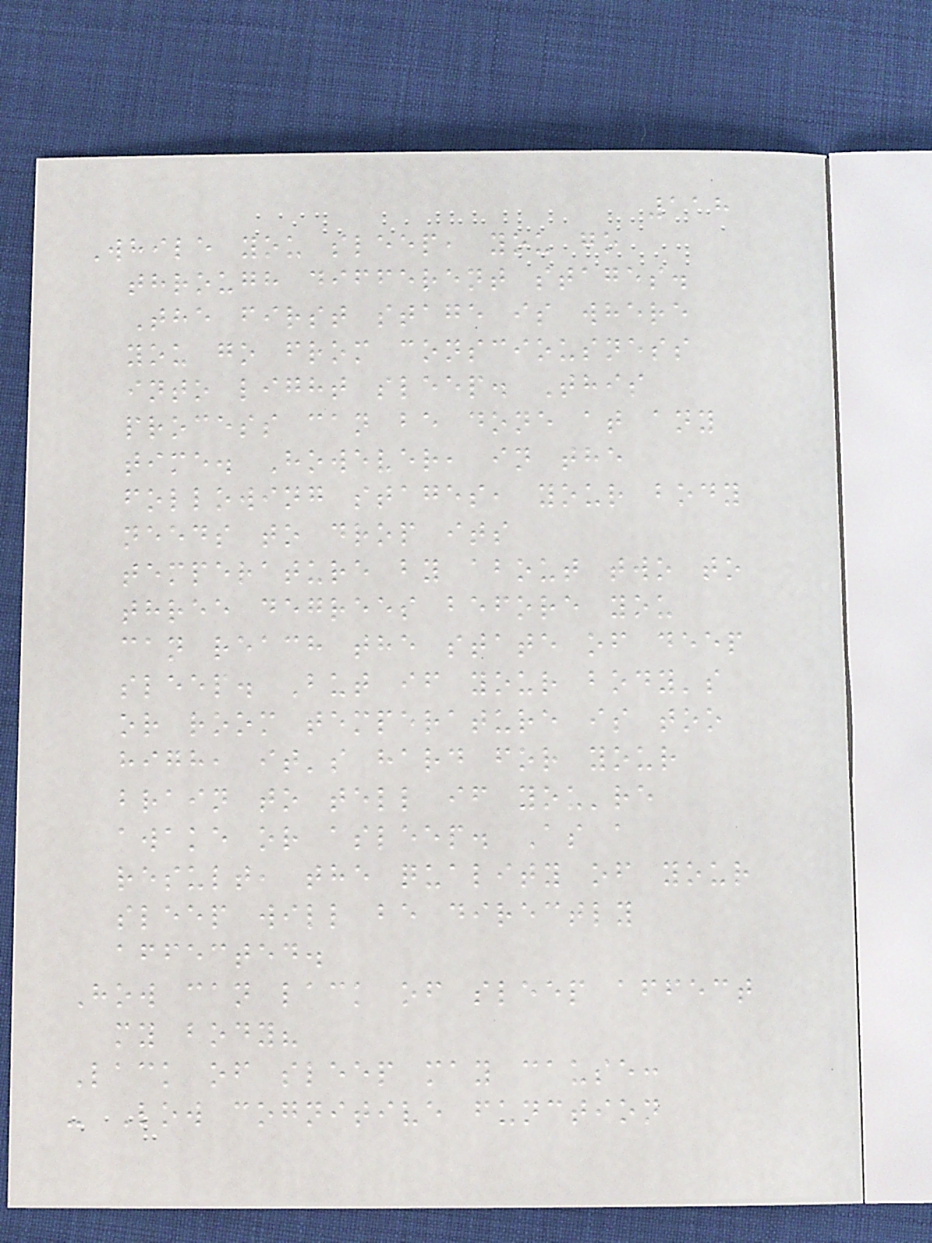118
While you sleep, you go
through different stages.
The first stage is where
you go from consciousness
into light sleep. This
process can be done at any
time. However, in the
following stages, your body
needs to drop its
temperature by about two to
three degrees before you
can reach the state of deep
sleep. But if your body's
or room temperature is too
high, it's hard for your
brain to tell if you're
awake or asleep. As a
result, the quality of your
sleep will be directly
affected.
How can lack of sleep affect
my body?
Lack of sleep may cause:
- Low cognitive function
